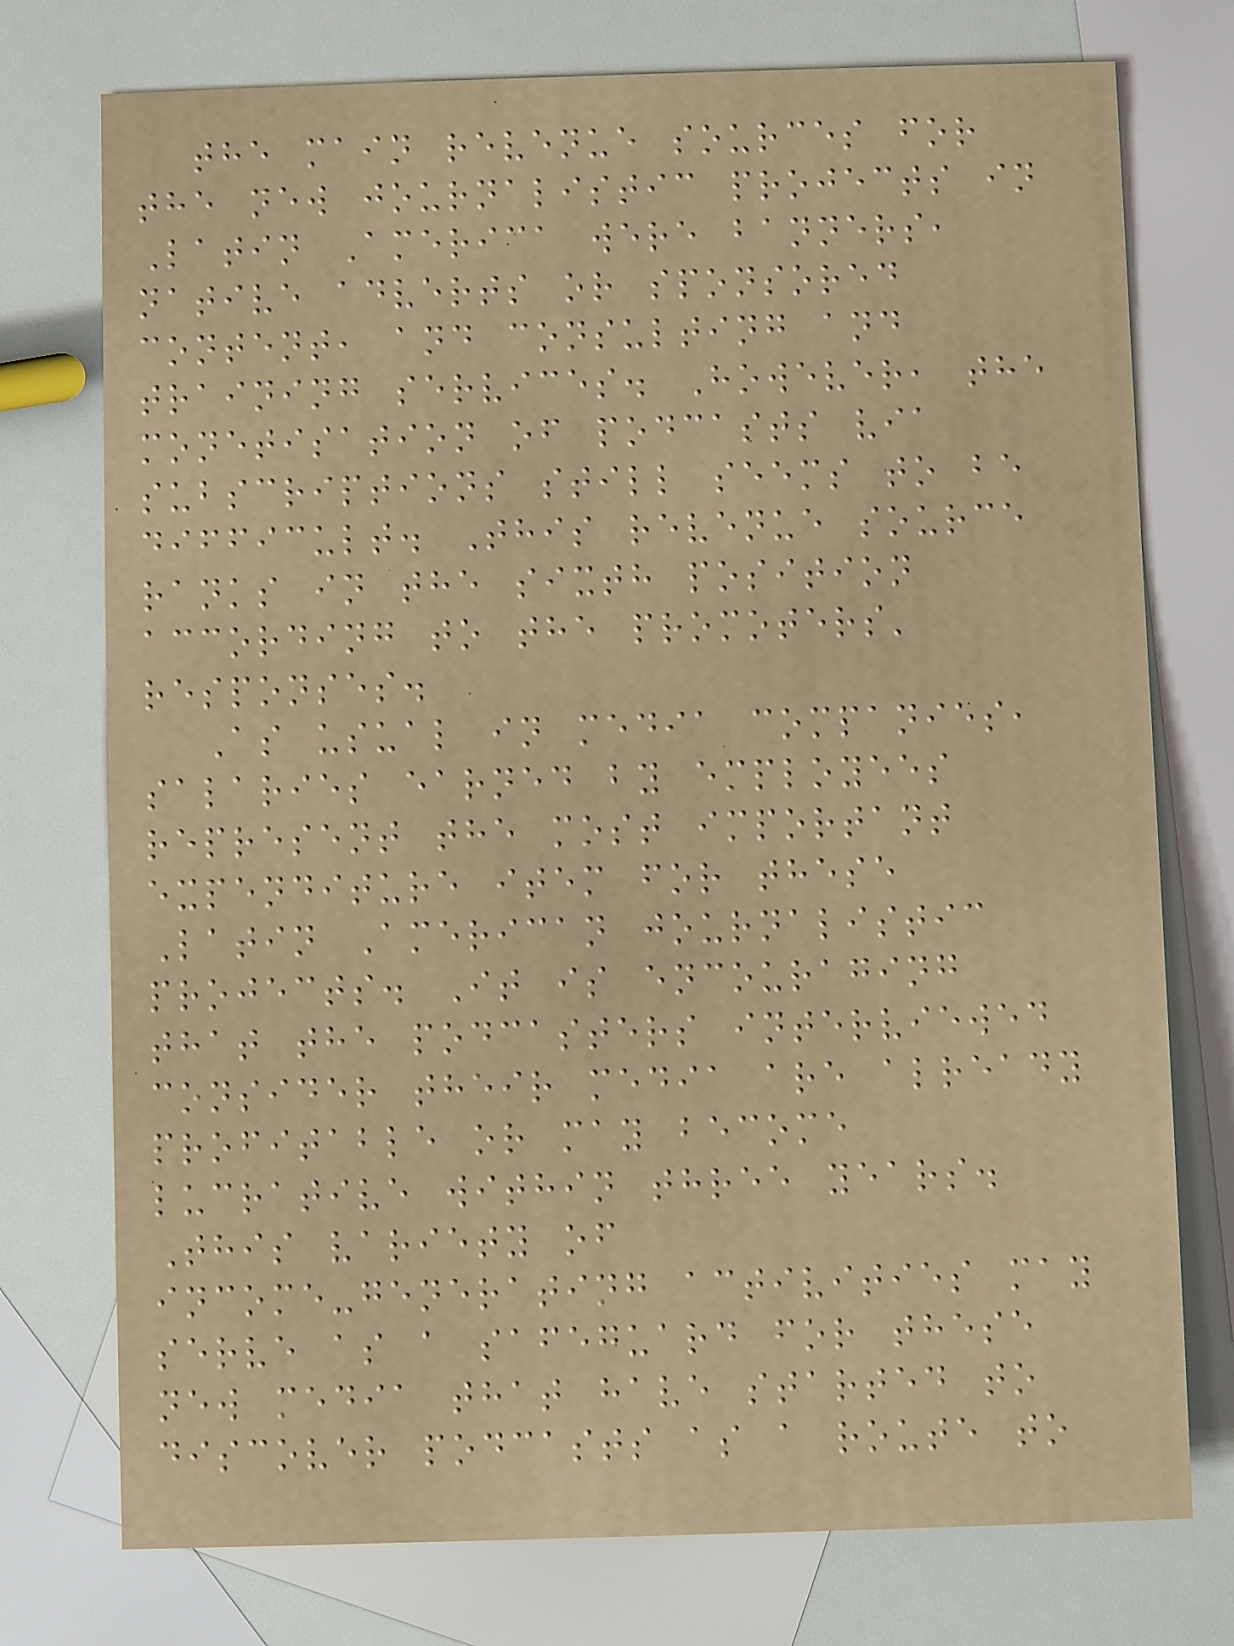the main revenue sources for
the new journalistic projects in
Latin America were banners,
native adverts or sponsored
content, and consulting and
training services. However, the
monetisation of podcasts via
subscriptions still seems to be
difficult. This revenue source
ranks in the sixth position
according to the promoters'
responses.
As usual in media companies,
salaries earned by employees
represent the most important
expenditure item for these
Latin American journalistic
projects. It is encouraging
that the podcasters interviewed
consider their media are already
profitable or may become
lucrative within three years.
This variety of
income-generating activities may
serve as a safeguard for these
new media that have started to
discover podcasts as a route to
